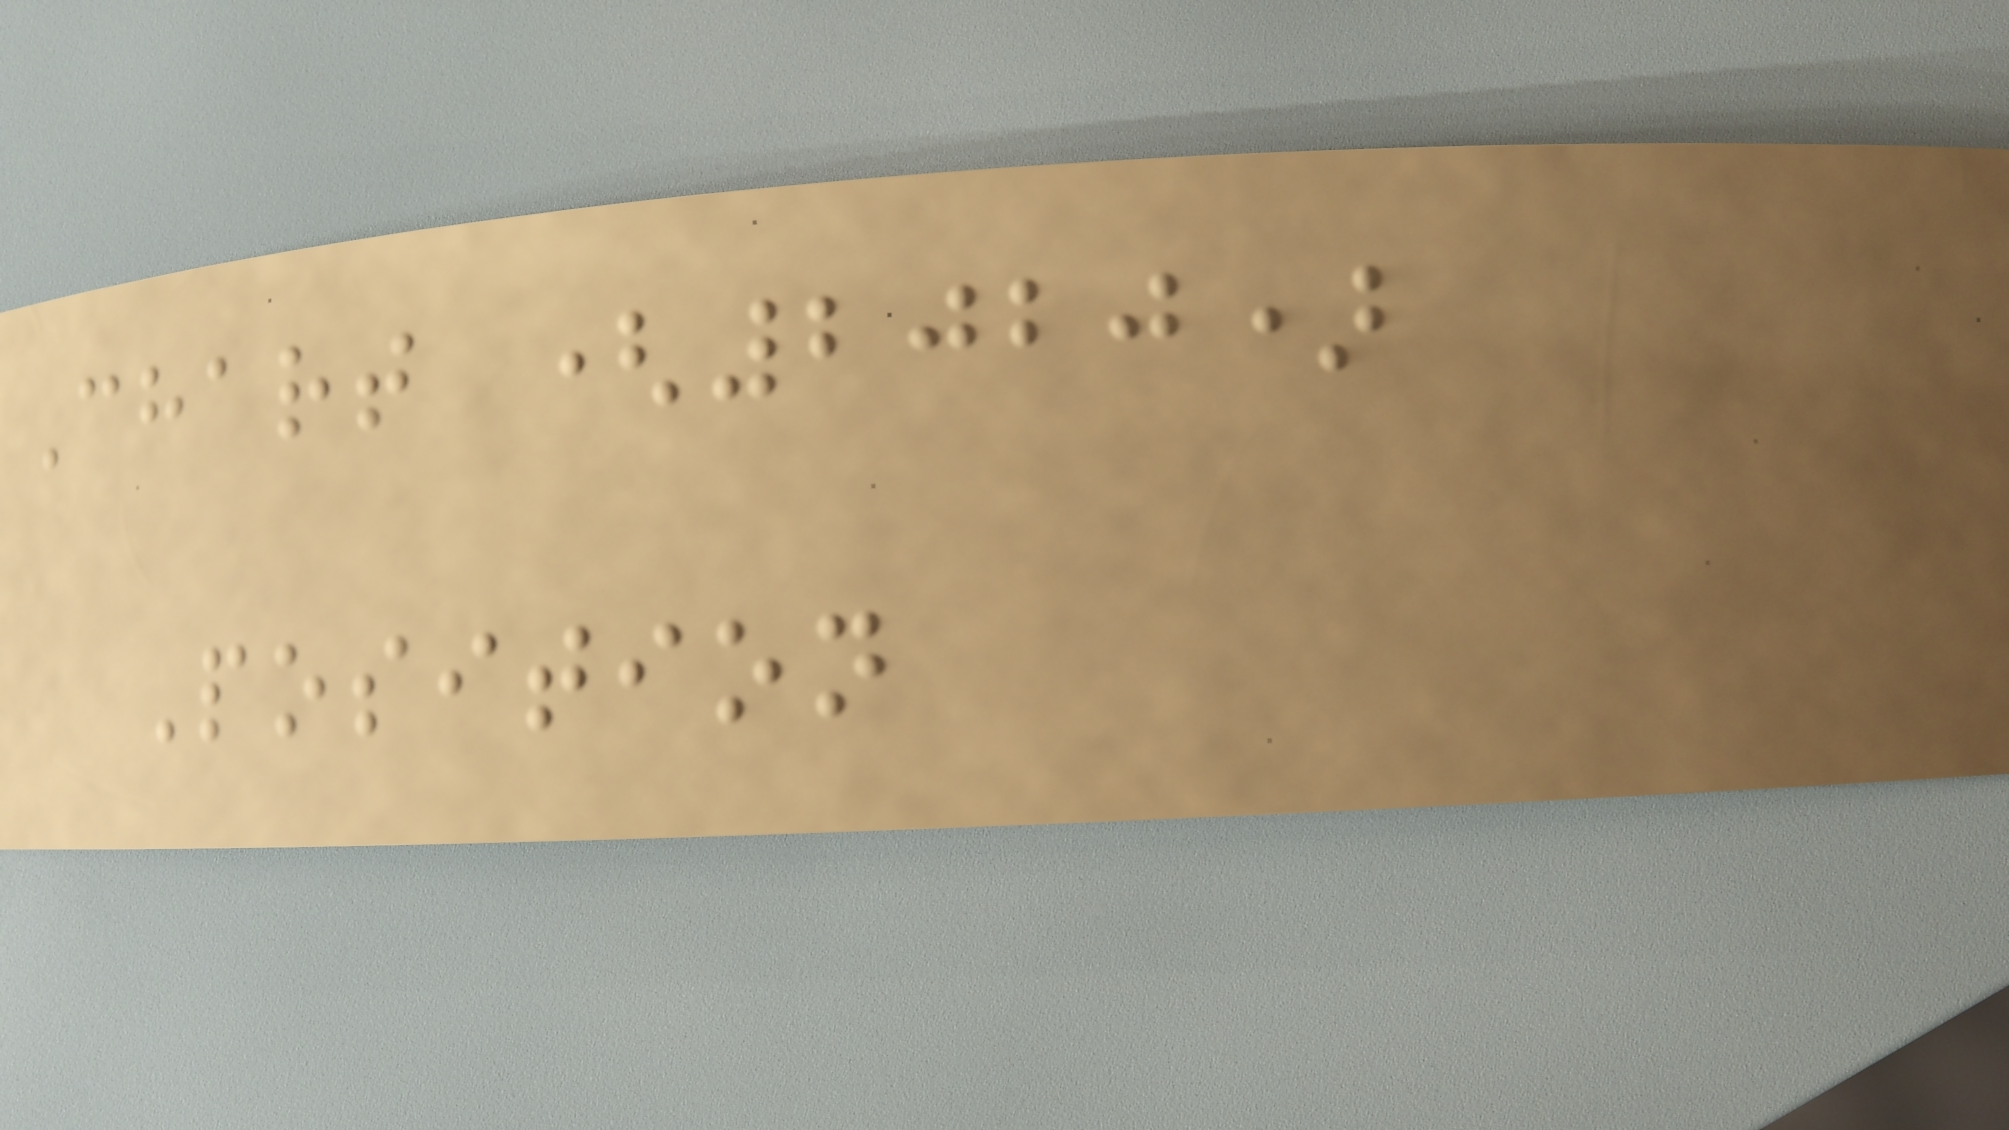Chart (2020)
Position
